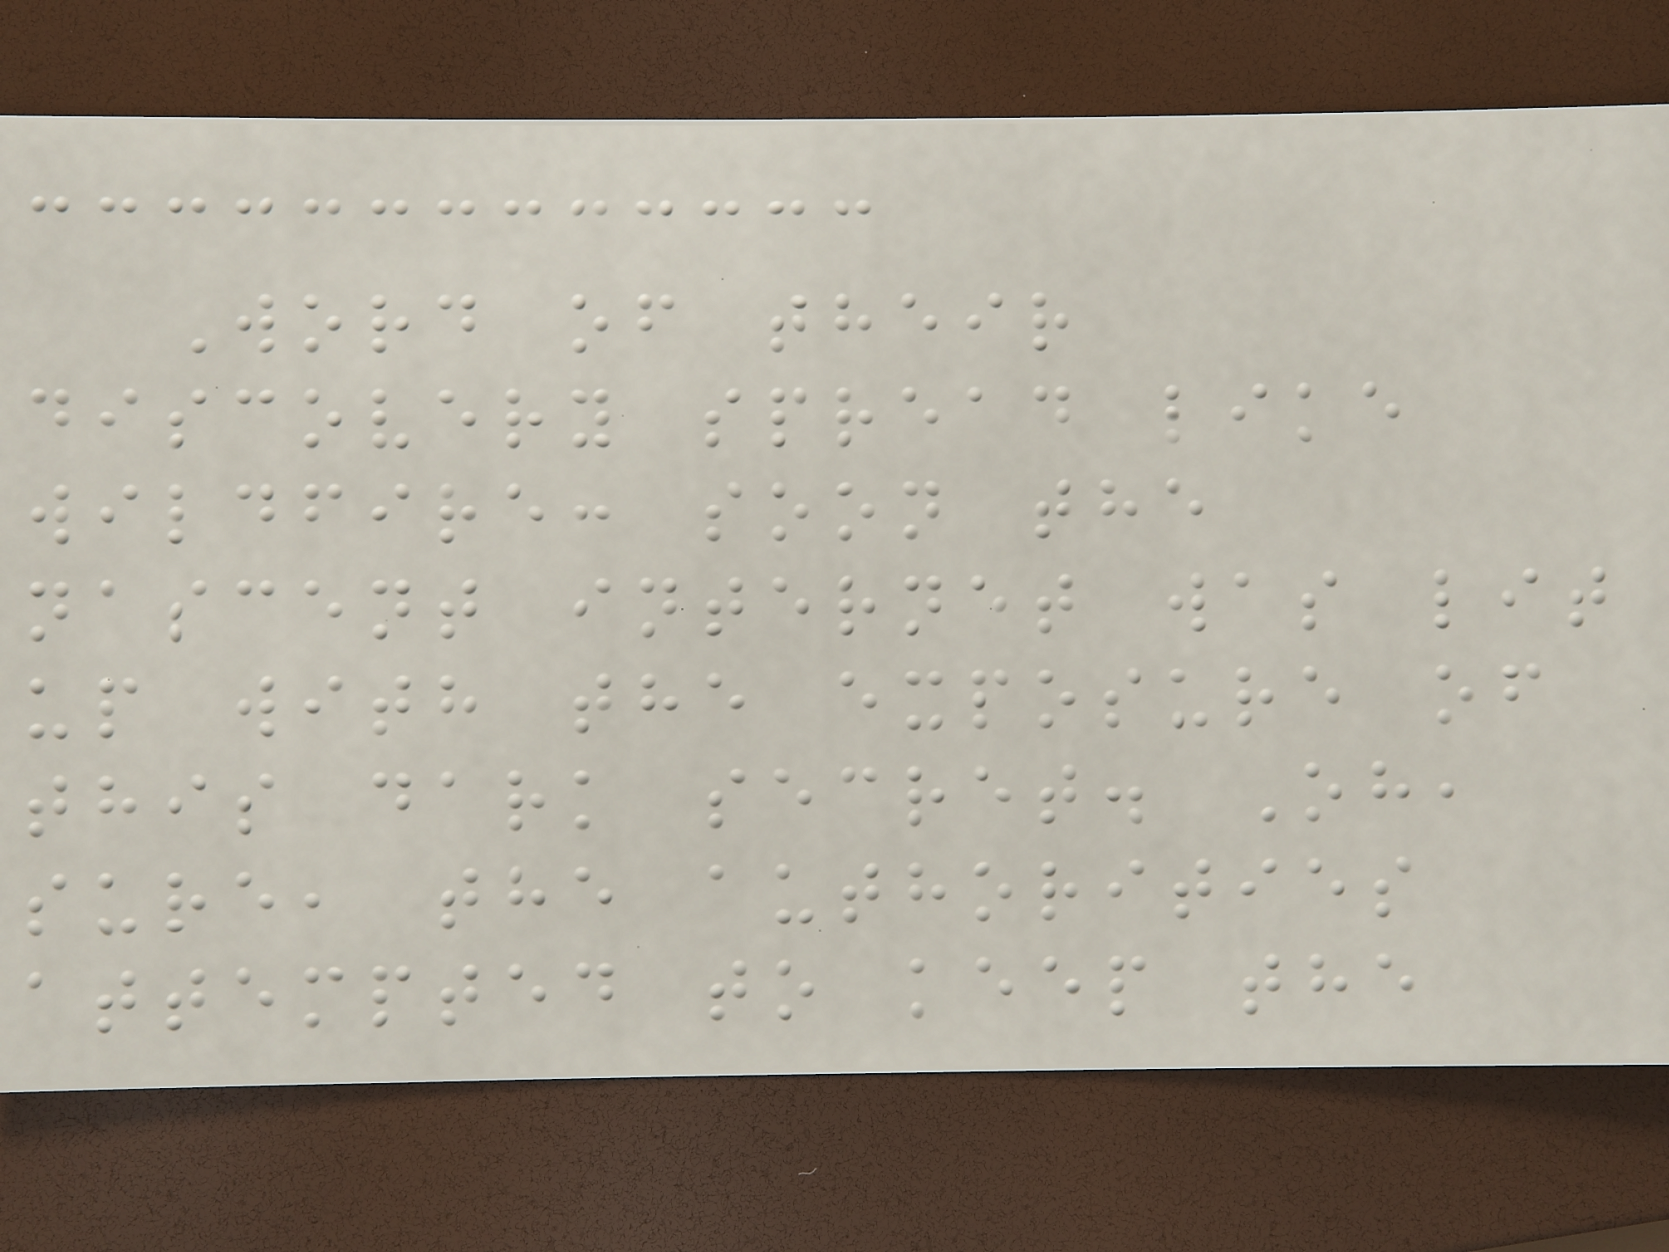Word of their
discovery spread like
wildfire: soon the
nascent internet was lit
up with the exposure of
this dark secret. Oh,
sure, the authorities
attempted to keep the
